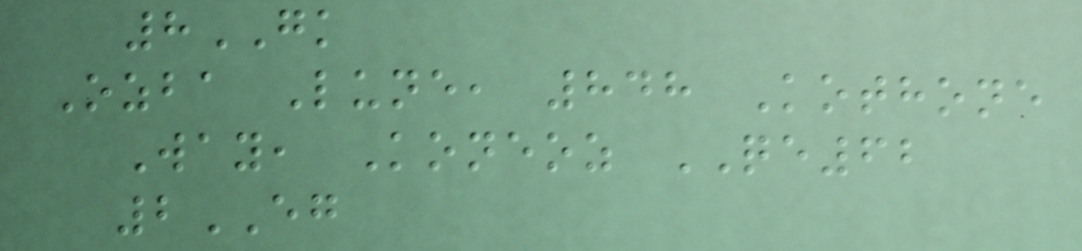8GK
Ozba Lune, 848 Kothone
Way, Koneoz QE62
2EG
